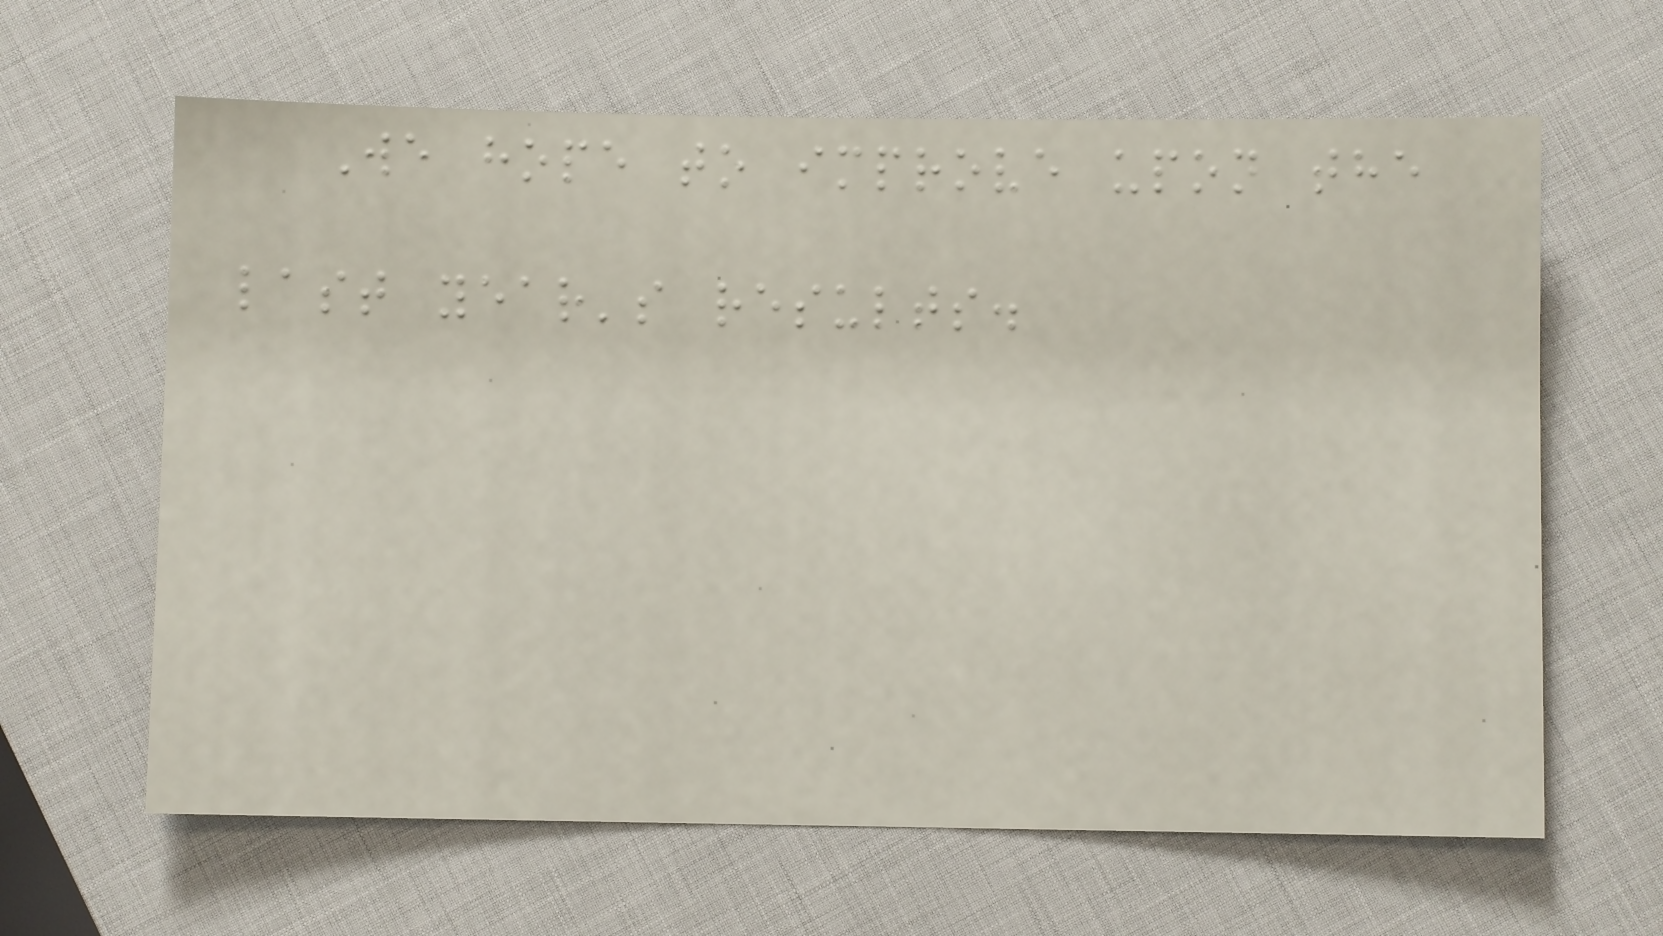We hope to improve upon the
last year's results.
